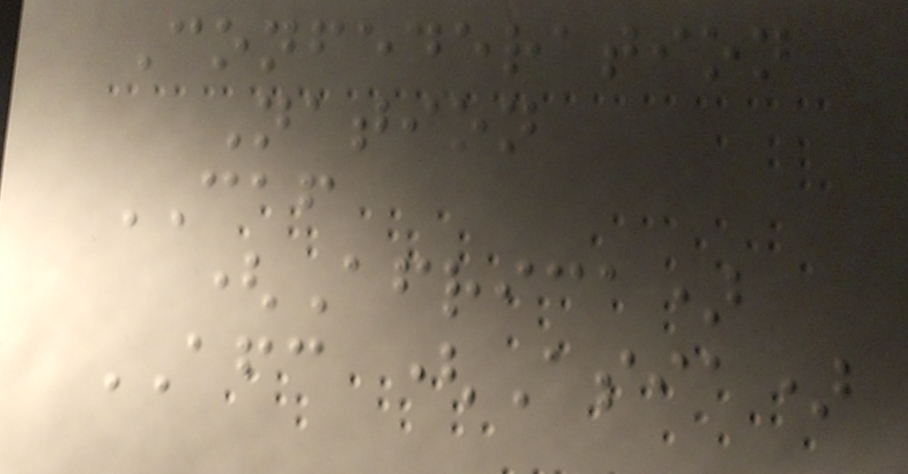Confederation
Nation
CAF
(Africa)
AFC (Asia)
